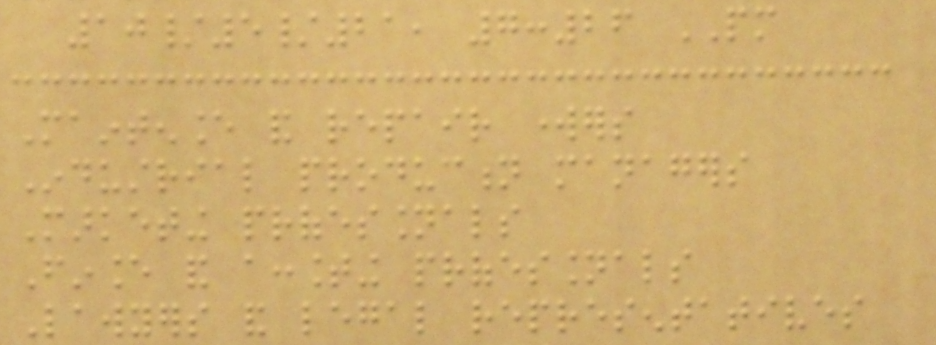10/5/21, 7:26 PM
Maintenance and repair workers
Industrial production managers
Marketing professionals
Finance and accounting professionals
Lawyers and legal representatives
